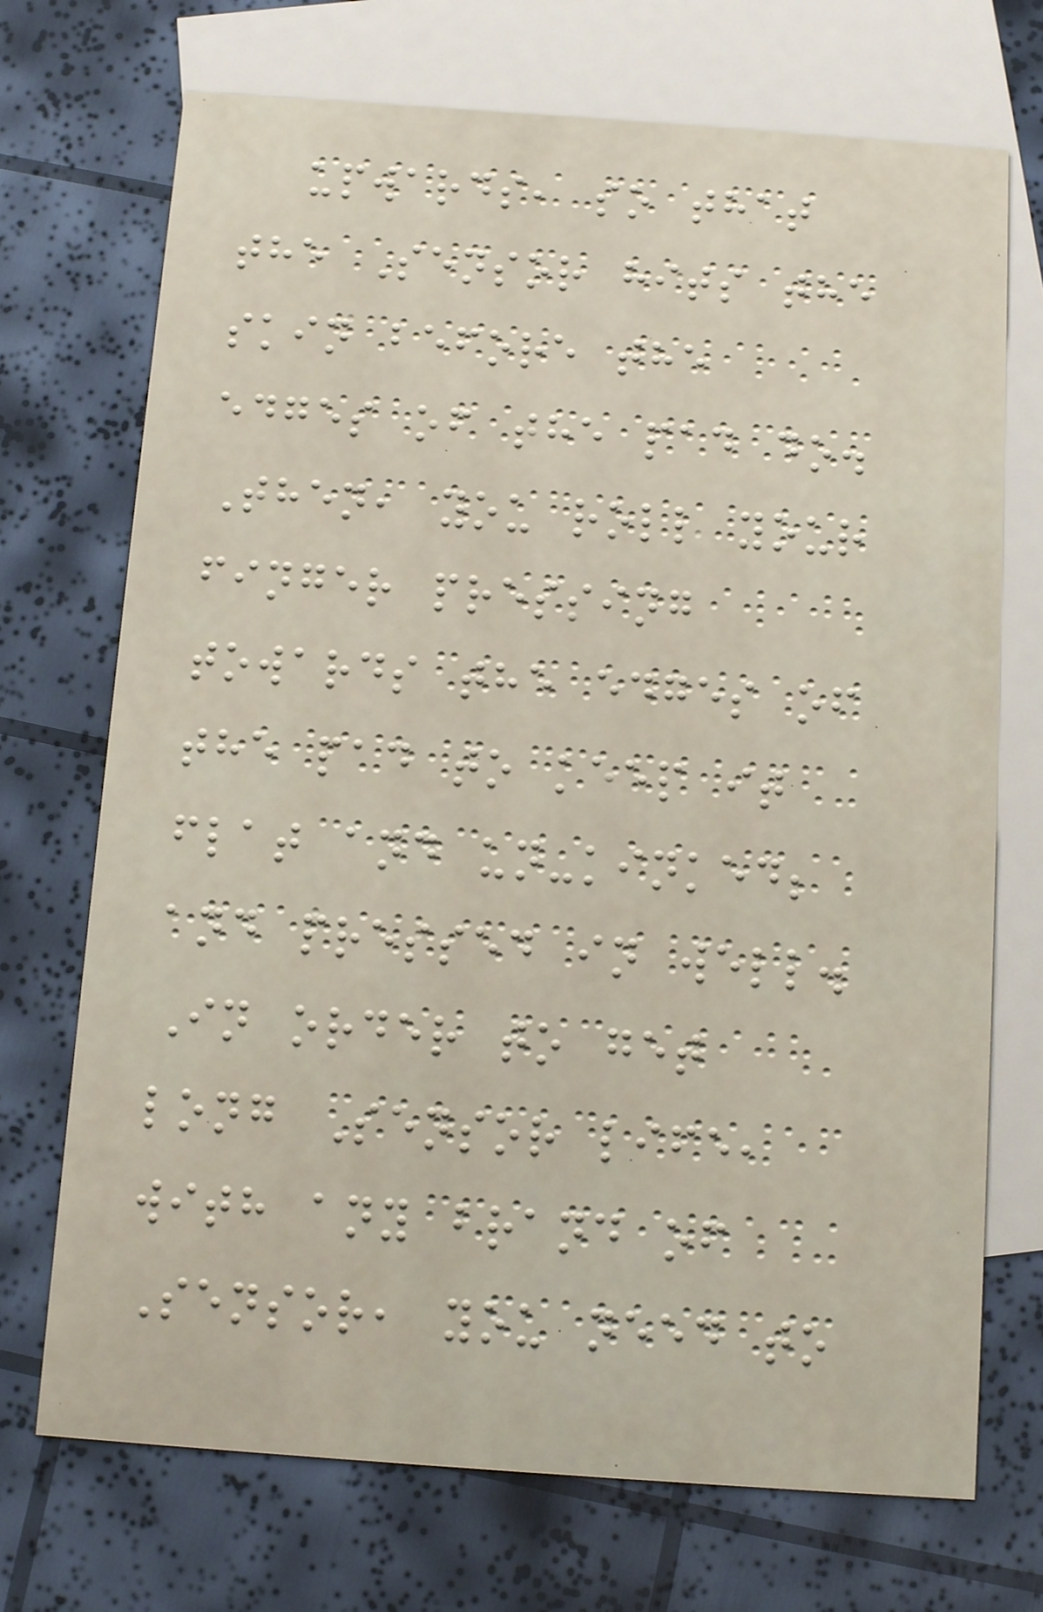upwards, so that
the Sensor hits the
skin before the
edges of the pad do.
Then, you roll your
finger pressing
towards the edges of
the pad to keep it
flat and un-kinked;
and pressed in well.
In order to get
long Sensor life,
with any brand of
Sensor, you need to
